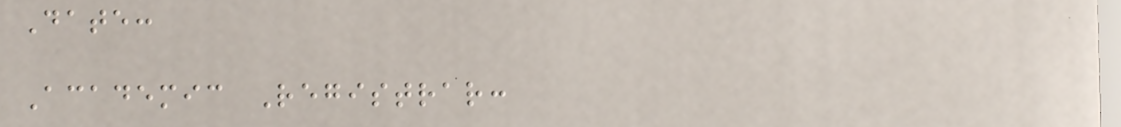Date:
Academic Registrar:
